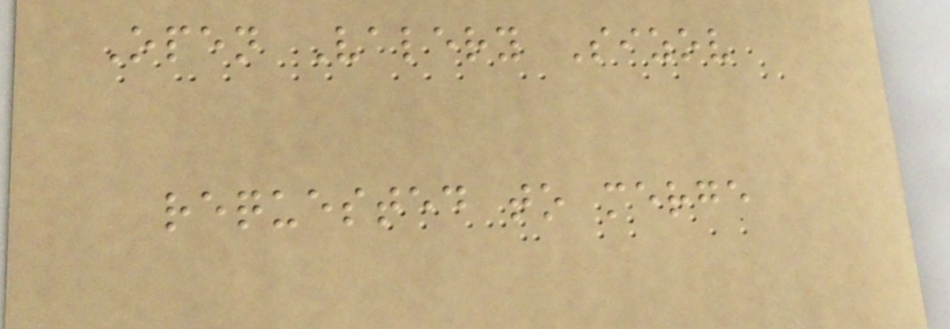Open Valery Sizov
requested to merge
